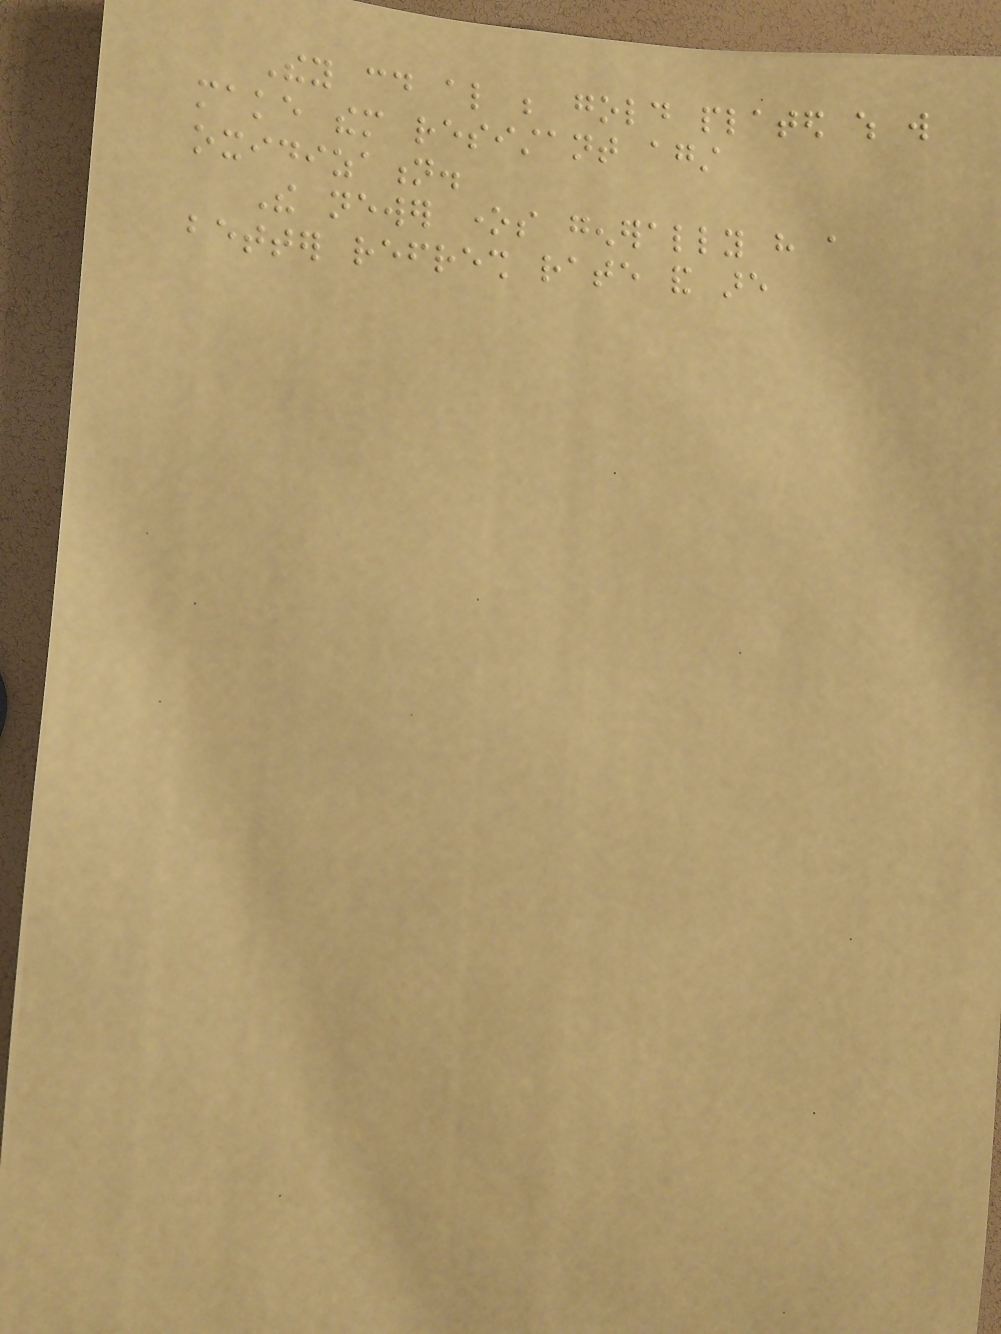They could also be gold plated which will
make them resistant against
oxidization.
The newer ones generally have a
better refresh rate and are
